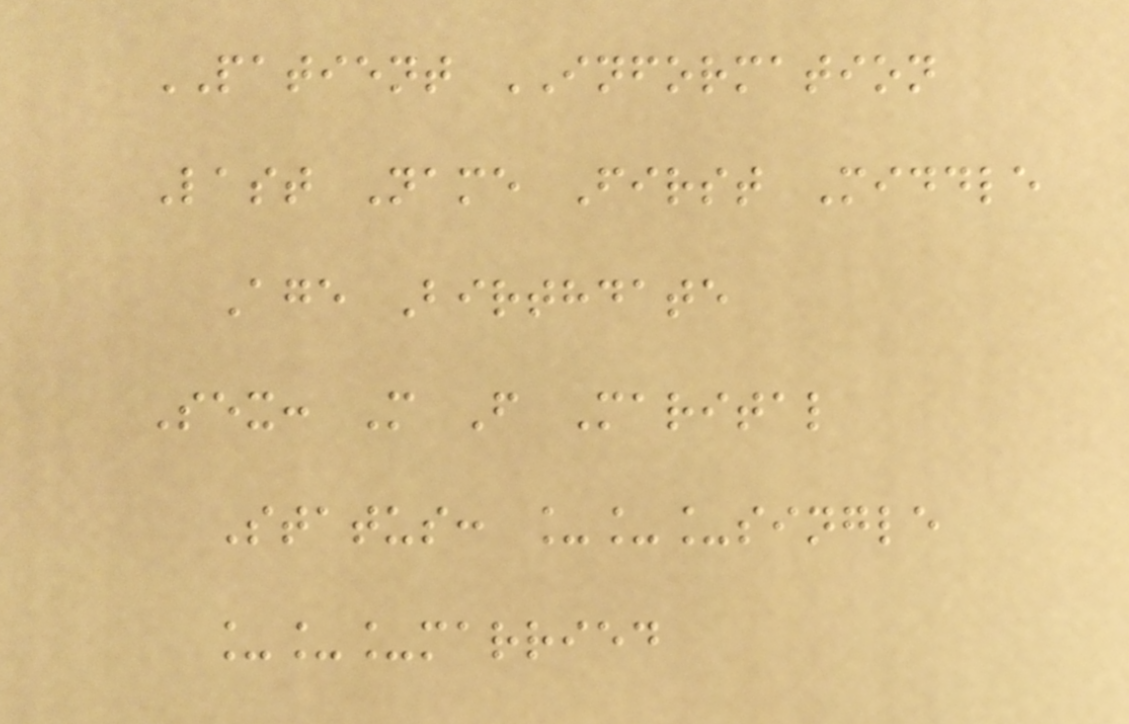PATIENT INFORMATION
Last Name First Middle
Age Birthdate
Sex: M F Marital
Status: ___single
___married
